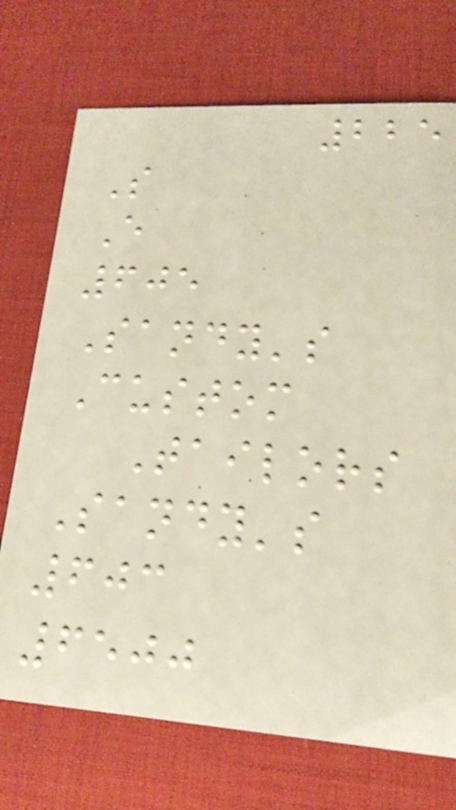225
S
E
605
Sandy's
Custom
Tailors
Sandy's
603
6500
